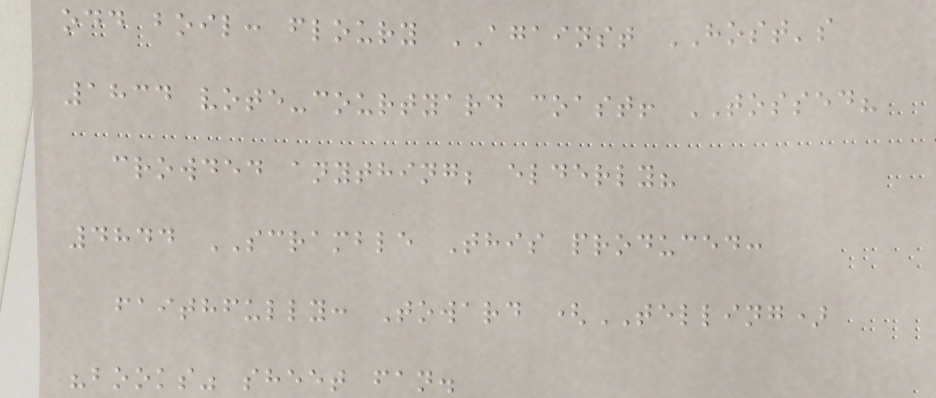odd boil: floury AGAINST HOST's
1834 vote-courtyard coast! TOSSED?
crowded anything; elderly?
4844 SCRAMBLE This produced:
faithfully: Toward (TELLING)
"books" sheet fan.
